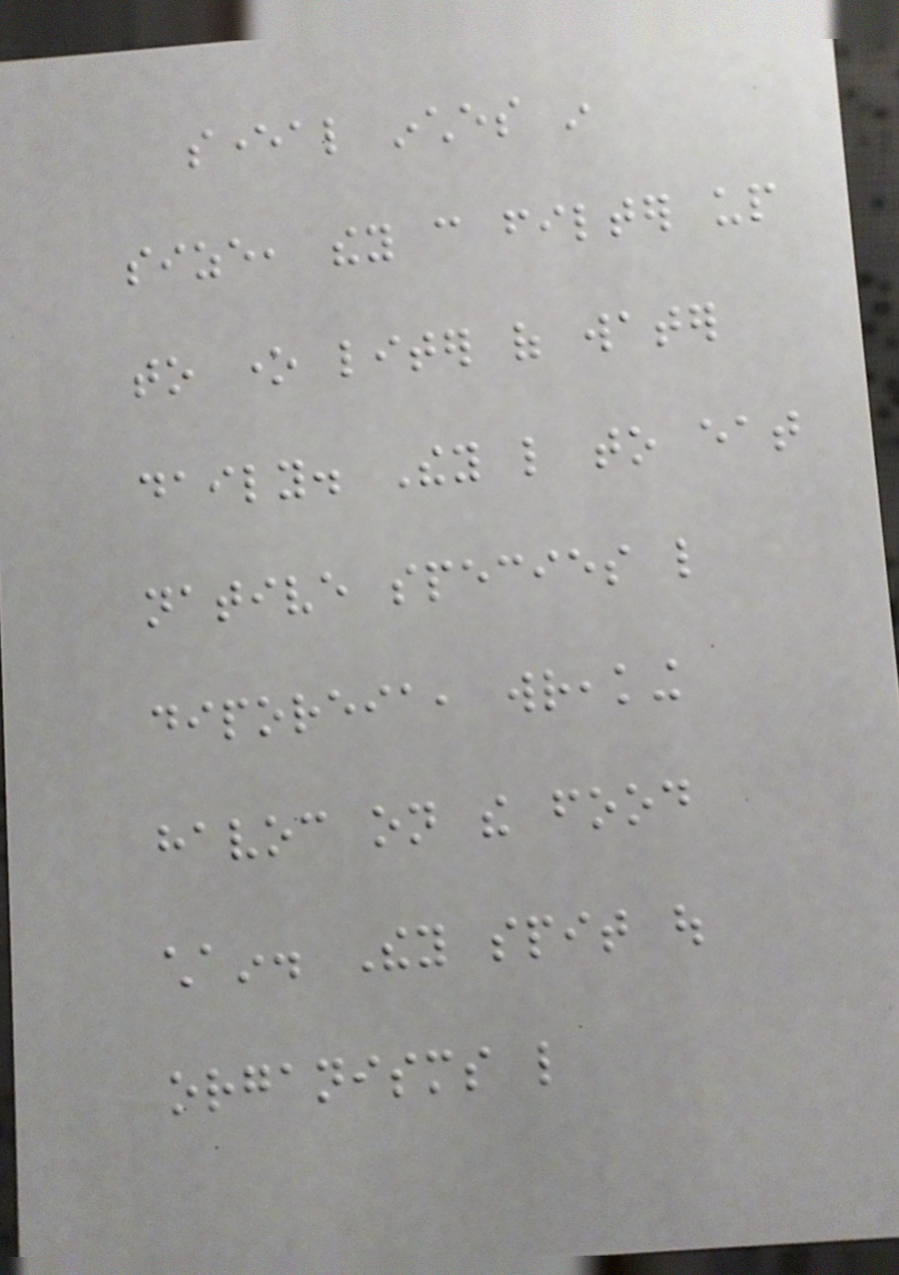several inches in
size, they can filter up
to one liter of water
daily. They like to eat
native species like
diporeia, wreaking
havoc on the food
chain. They spit out
organisms like
